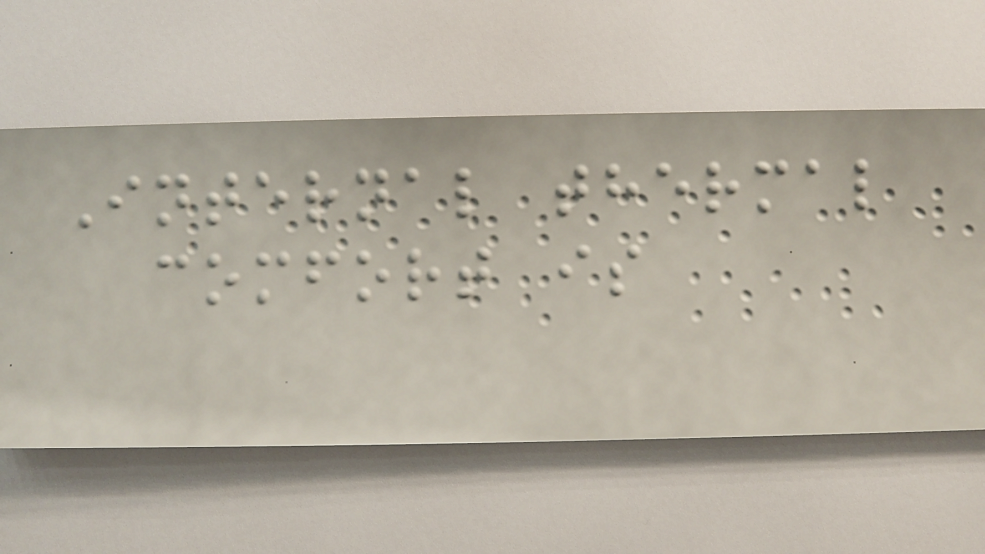Internal thermal
comfort is
